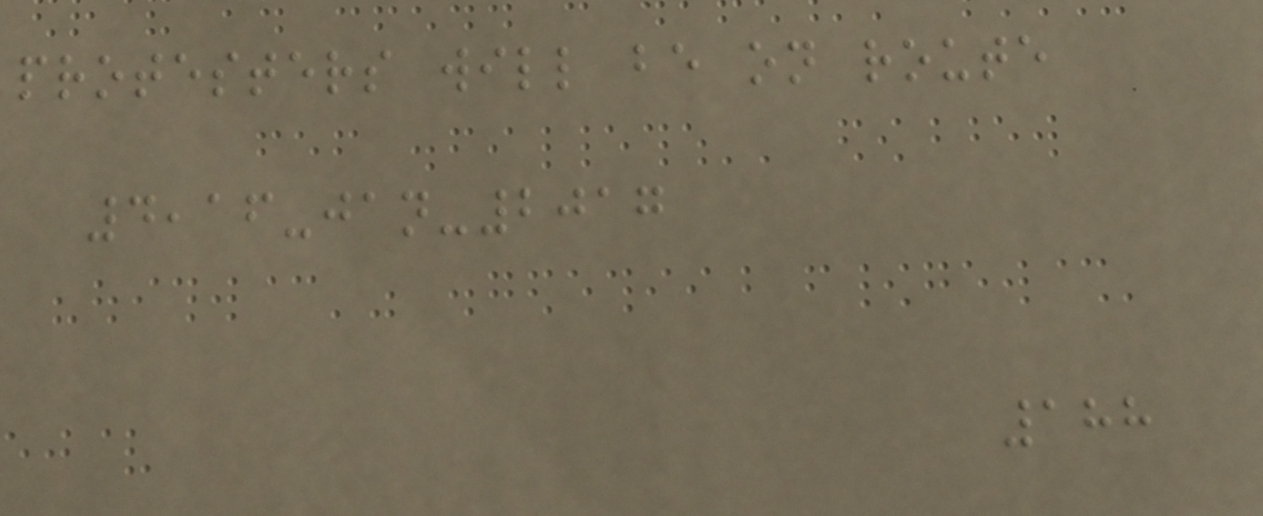protesters will be on route
4,16-jan-2017
188
